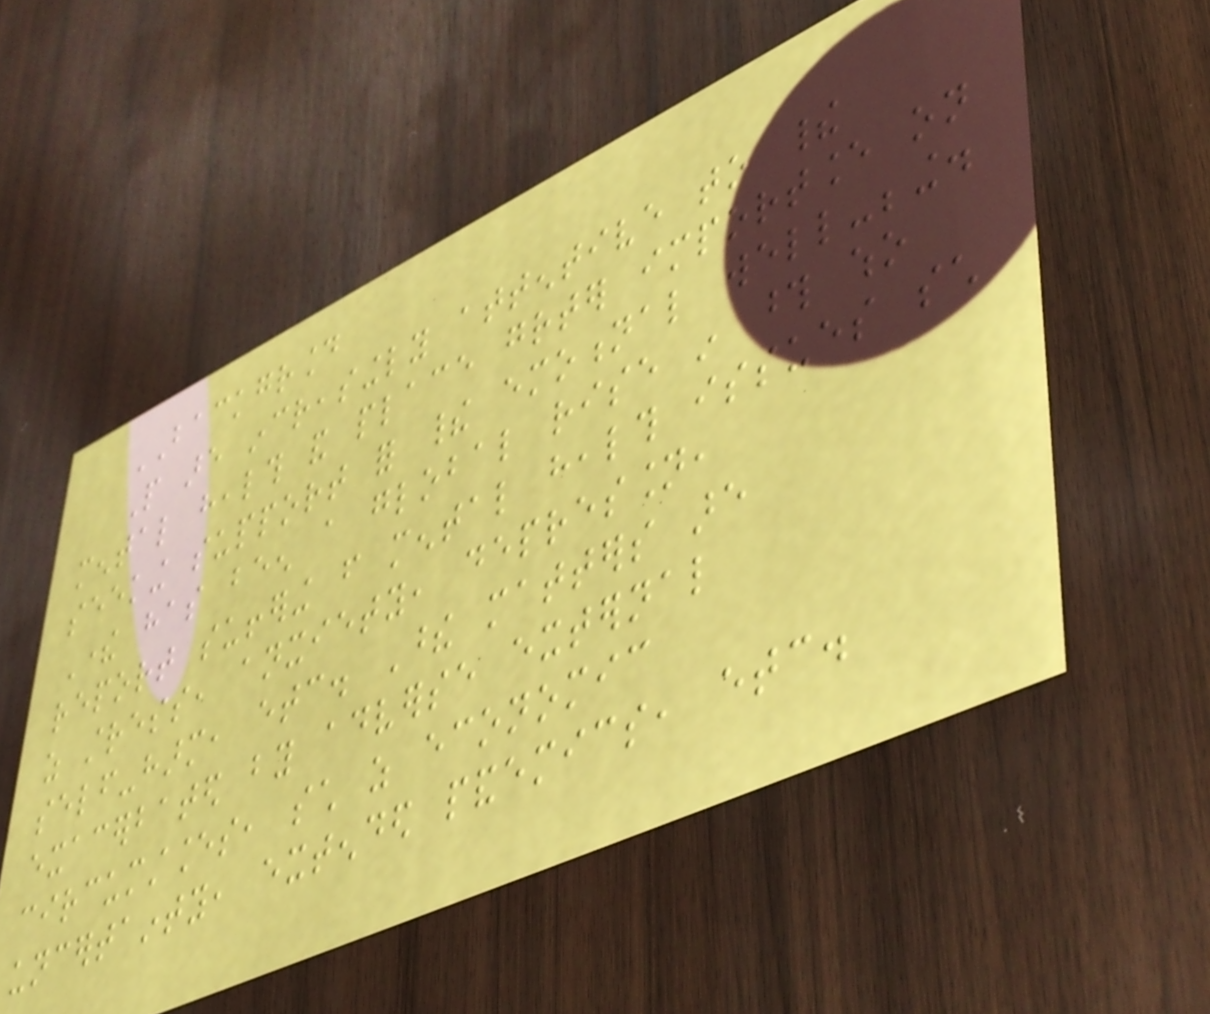BACKGROUND
People are increasingly attentive to their
mental health and place greater importance on
seeking support for their emotional well-being.
There has been a global rise in those who
report suffering from mental health issues such
as stress, anxiety, depression,
self-harm, etc. These matters are
exacerbated by adverse external
circumstances, such as economic
uncertainty, extended pandemics, etc.
